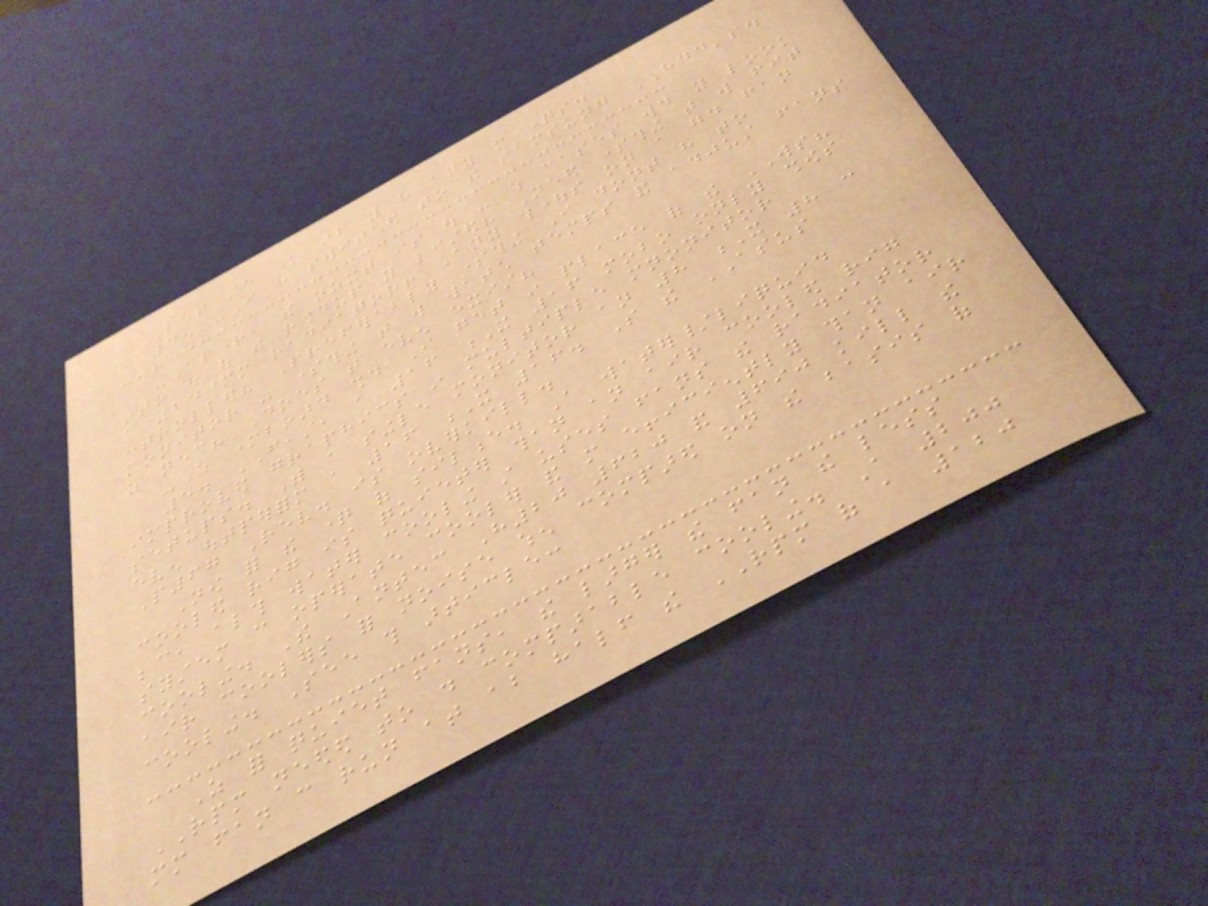Let me know if you have any more questions.
4. -I have switched to the samsung HDD's.
-Alright, the nzxt is out - which cases would you look
into out of the roundup you listed? Need something that will fit
a 240mm radiator! Any thoughts on a good fan
controller? Preferably something I dont have to
monitor - something that will watch temps and adjust fans
as necessary? Does that even exist?
-Which motherboard should I get in place of the WS?
5. FEAST, a 16 X 16 mobo only shows
improved graphics in multiple mnonitor
setups. With a single monitor an 8 X 8 can
even outperform a 16 X 16. So the ASUS
P67 Rev. is overkill.
Now for the question of silence. A water/liquid
cooled rig is quieter than an air cooled rig
because, although water cooling still uses fans the radiator
system can operate cooler and more efficiently than air
cooling. The Antec H20 620 and 690 kill the
air coolers for noise when compared on the basis of
cooling. See this article:
As for quiet fans, the larger the fan the less
RPM needed to do comparable cooling. A 200
mm fan can run at about half the RPM of a 120
